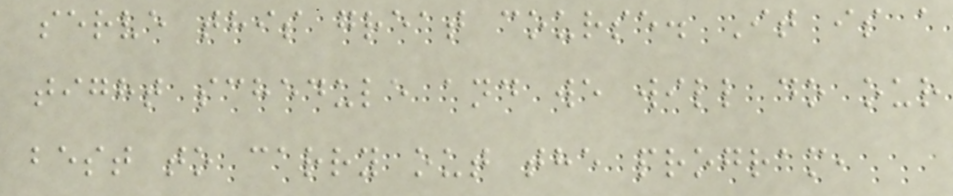serve this great course. It is a
tight schedule and we will do our
best to carry out the program,
